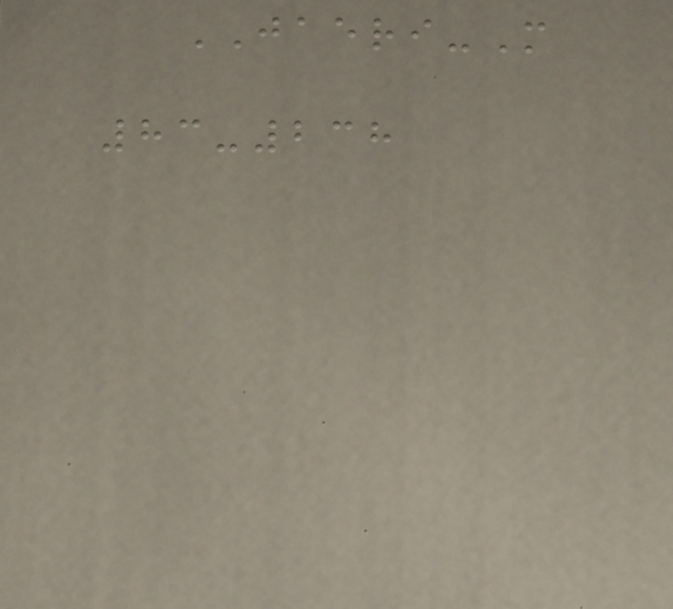JAERI-M
83-238
